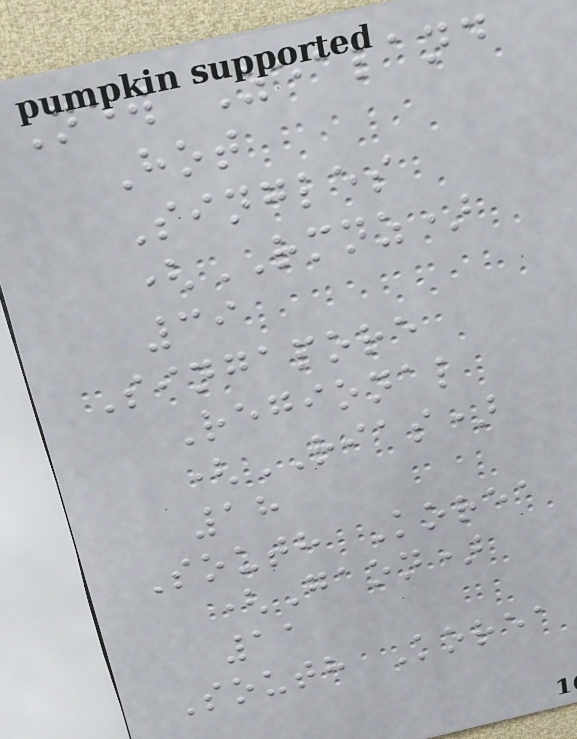New Zealand
Hot
Singles
(RMNZ)
39
Singapore
Regional
(RIAS)
18
South Korea
(Gaon)
11
South Korea
